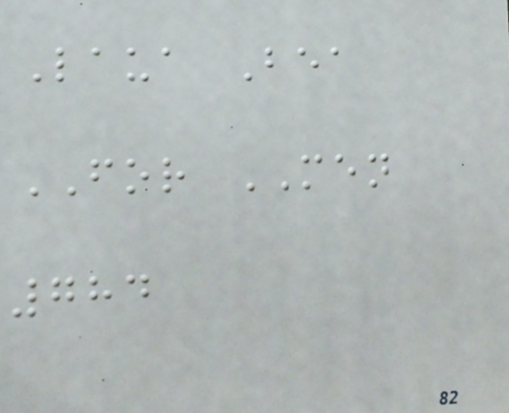Laua Bea
FOR MEN
784
